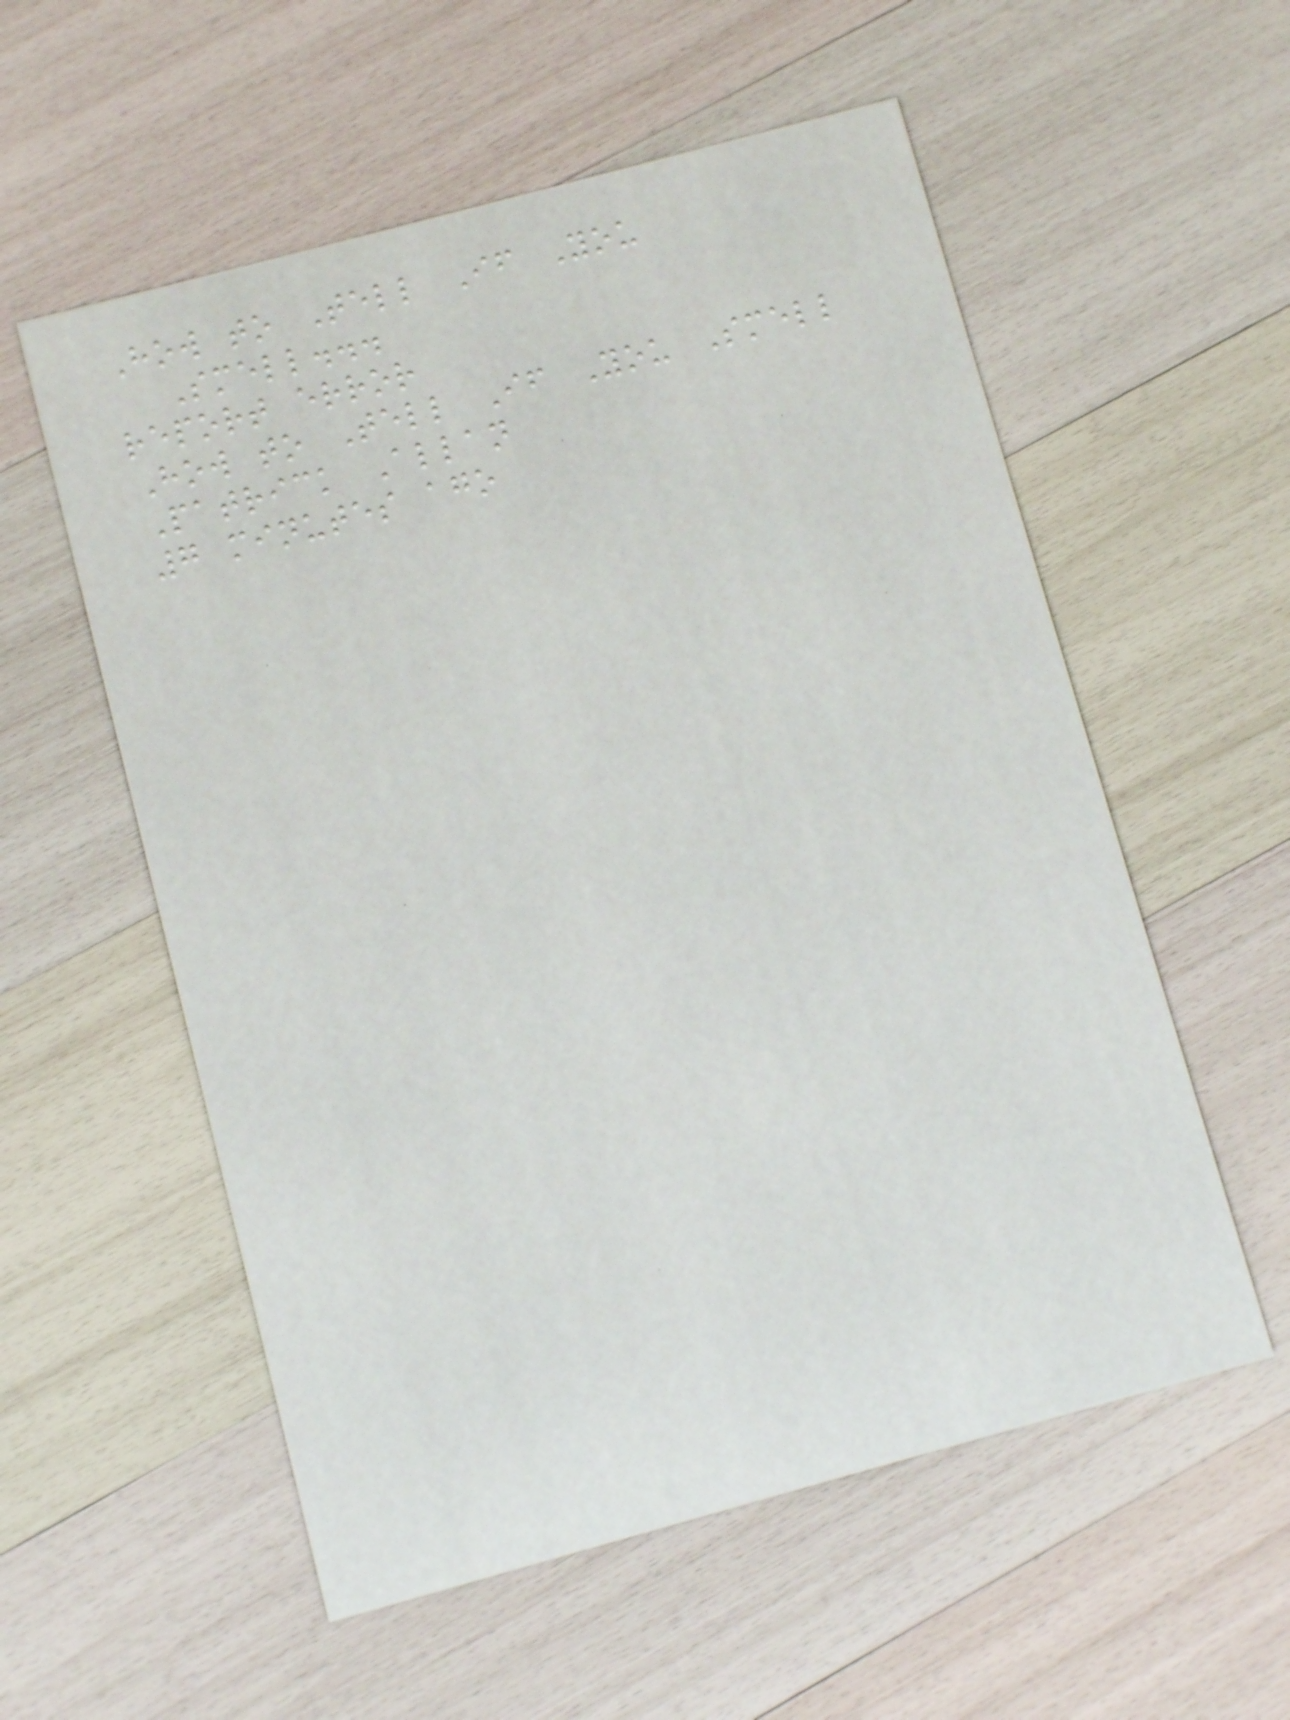How to Tell If You
Smell...
report error
How to Tell If You Smell
Patrick Allan
7 minutes ago
